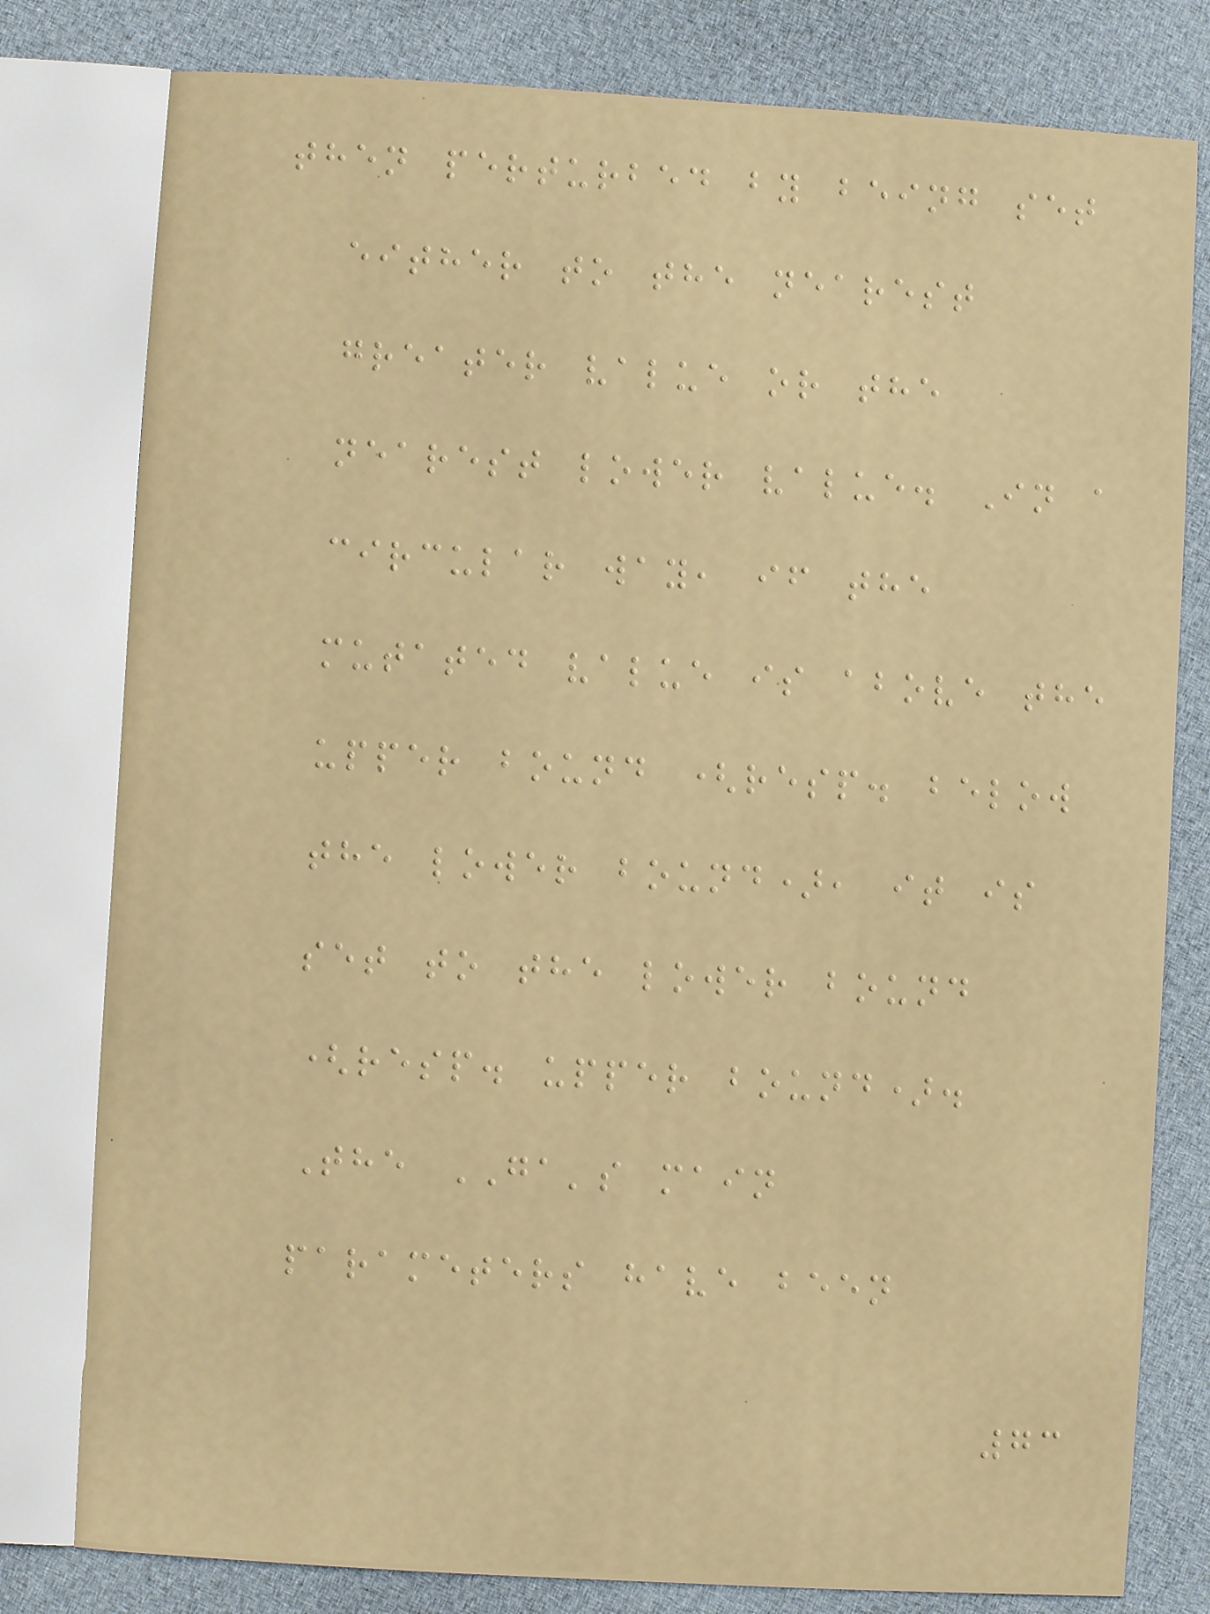then perturbed by being set
either to the nearest
greater value or the
nearest lower value. In a
circular way, if the
mutated value is above the
upper bound (resp. below
the lower bound), it is
set to the lower bound
(resp. upper bound).
The GA's main
parameters have been
73
